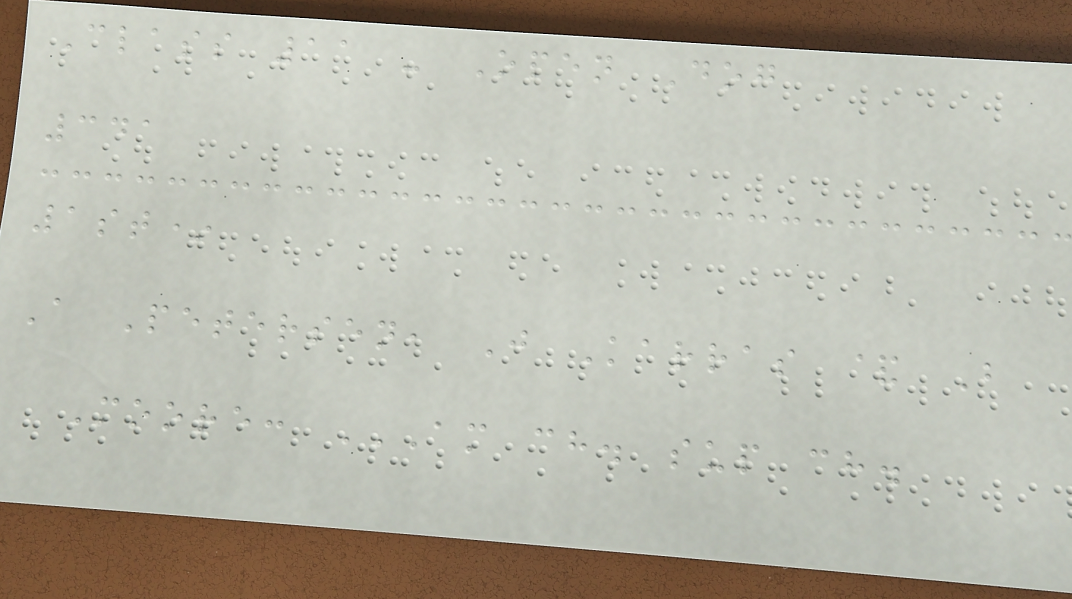Class 11 - Open Dog
341
1st*
A Petersen, J Karras & B
Moore: AM CH. SUP CH.
